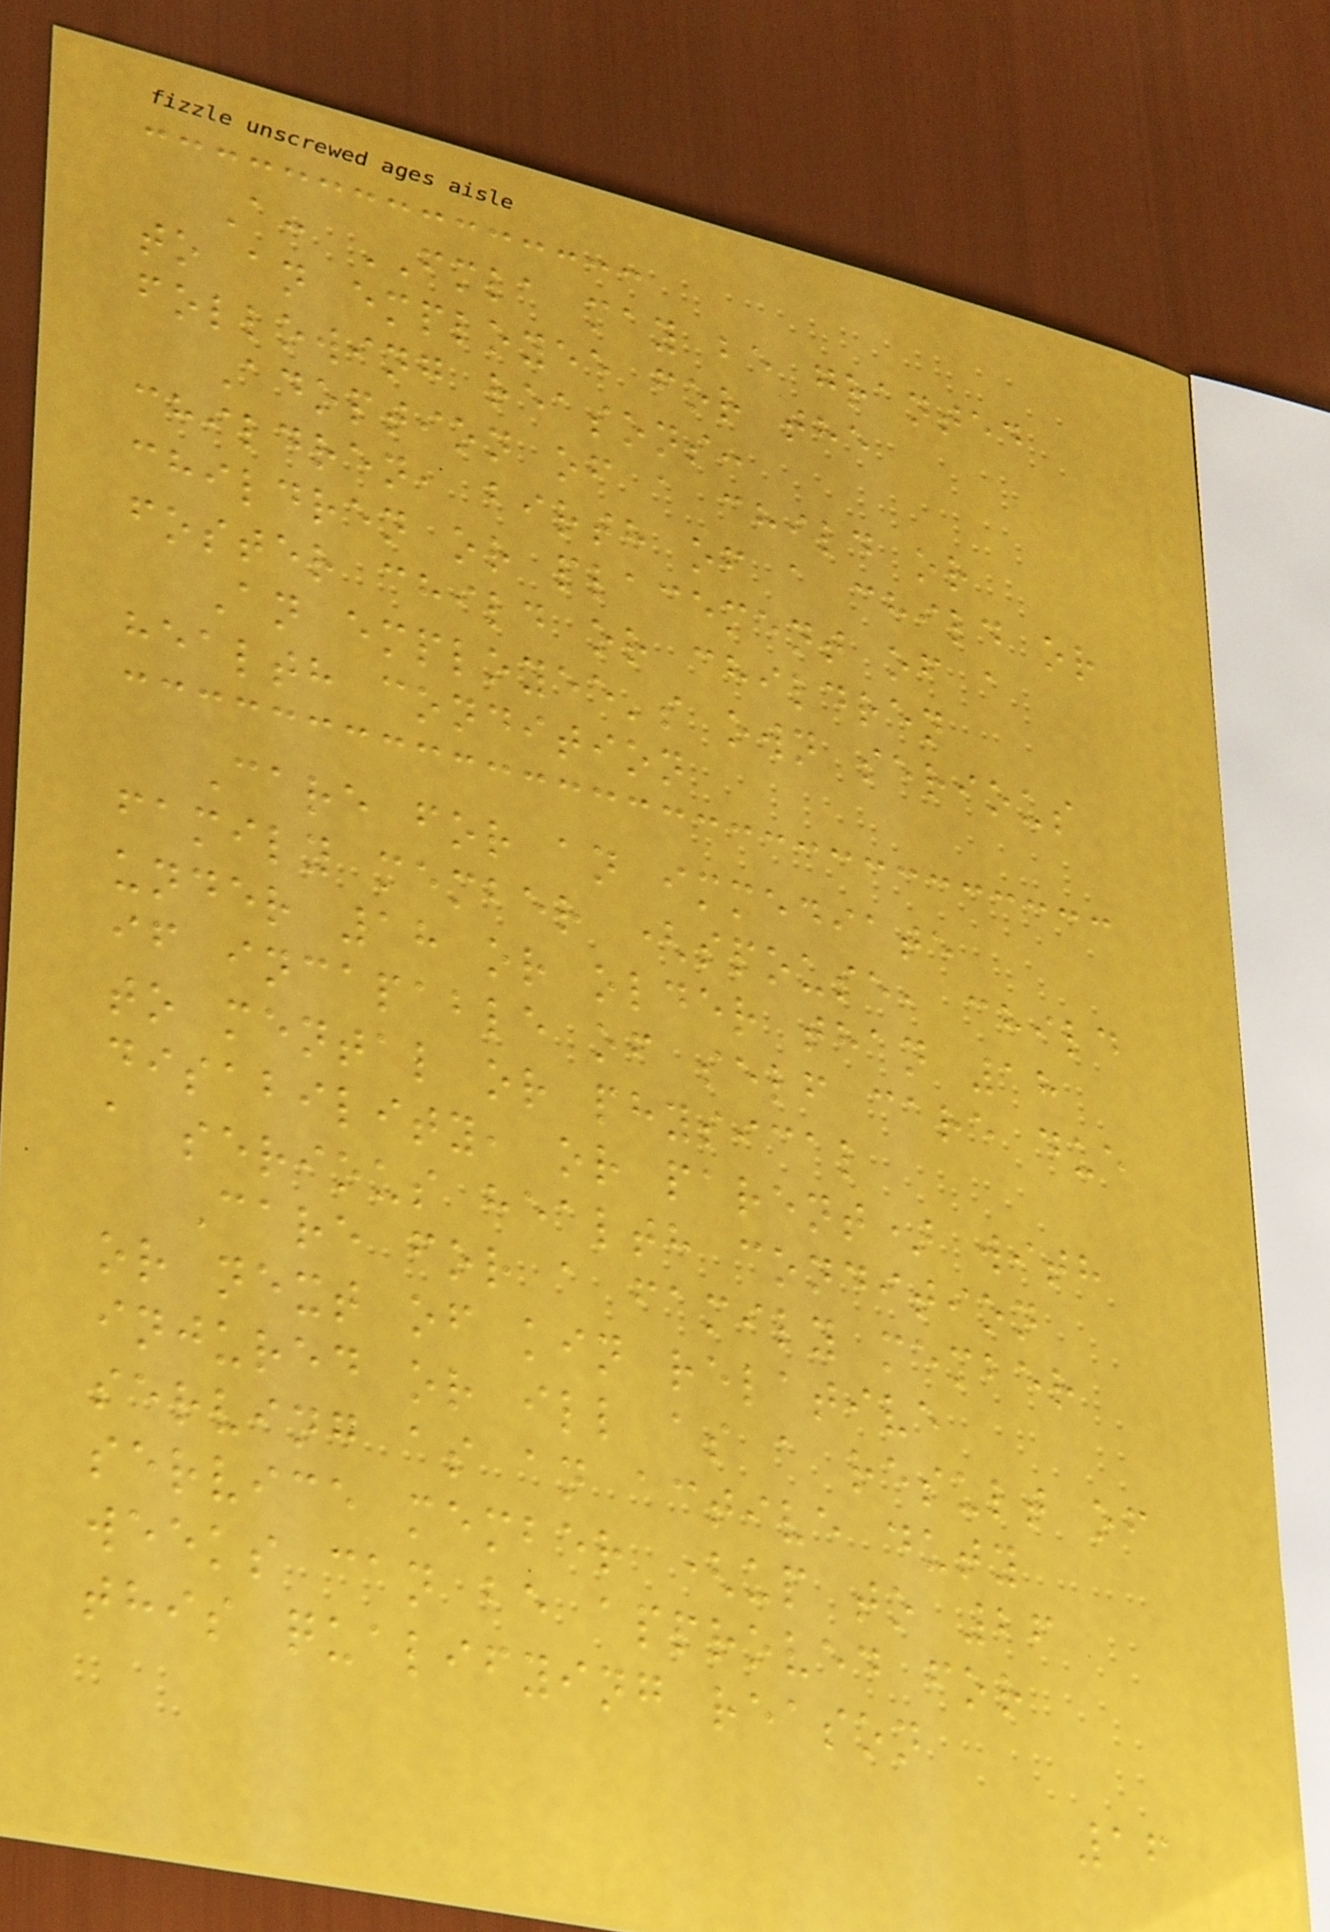A: FMLA may be granted
to an employee for the
following reasons:
Adoption of a child or
children, birth of a child or
children or placement of a
foster child or children
An employee's own serious
health condition
Care for an immediate
family member (spouse, child
under 18 or older than 18
if incapable of self care due
to mental or physical
disability, or parent) with
a serious health condition
Care for a family member
or next of kin relative
injured or ill as a result of
serving as an active duty
service member (up to 26
weeks can be approved for
this qualifying reason
16
